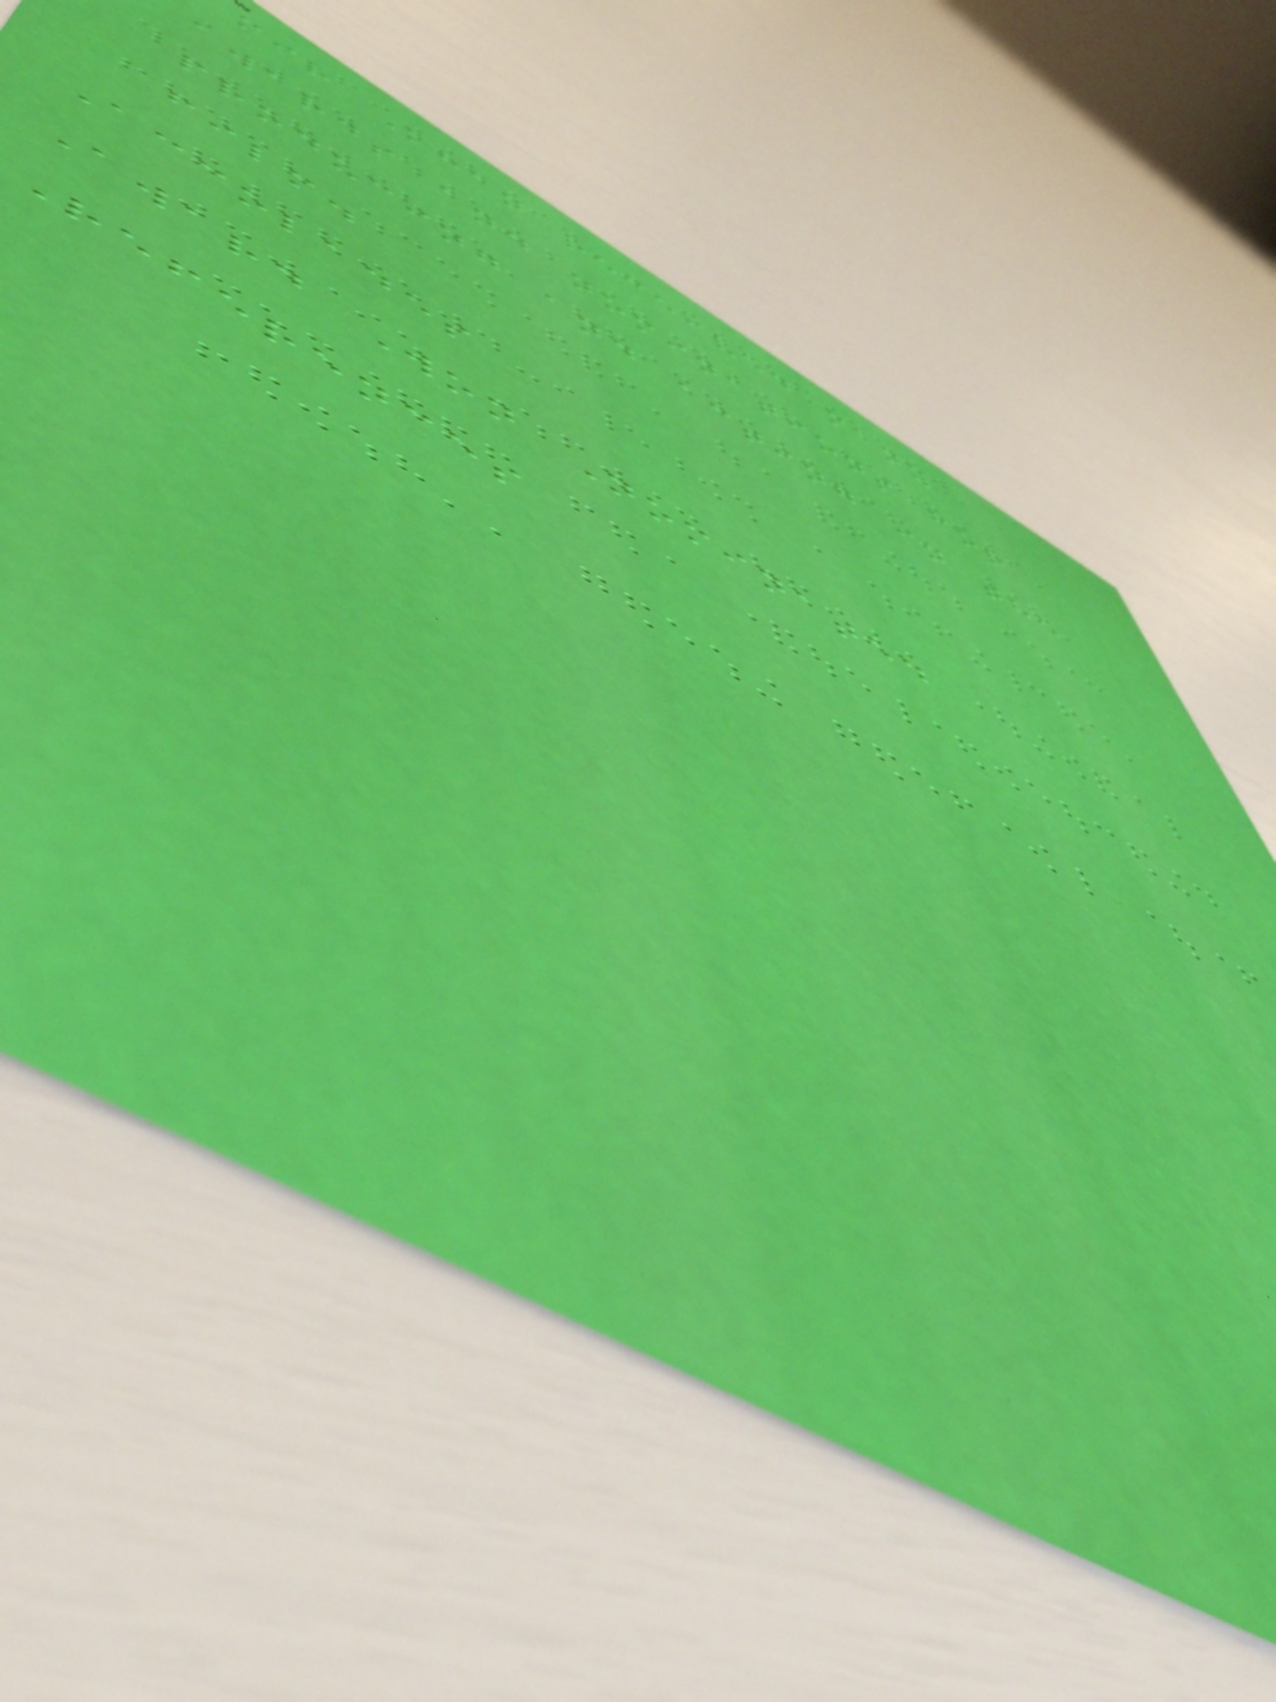mir Khan received many
awards and nominations for
producing and acting in the
film.
Accolades
Award Won Nominated
References
